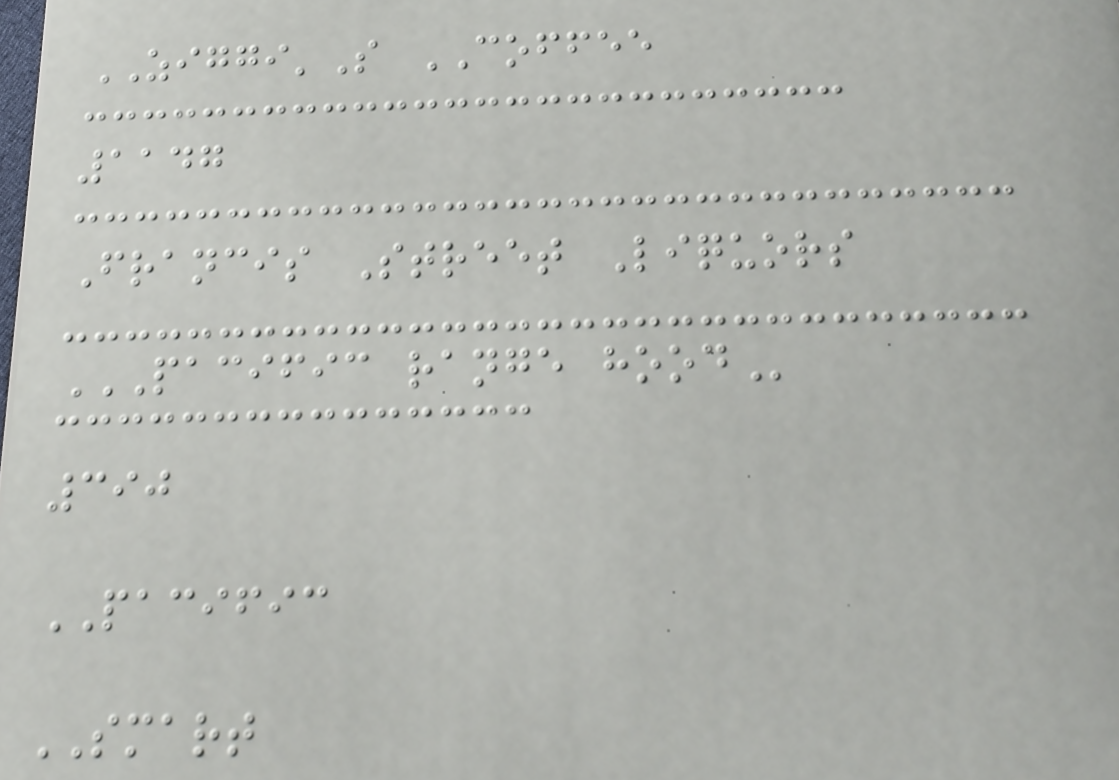ZIGGI'S COFFEE
1147
Francis Street Liquors
PACIFIC RANGE HOOD
390
PACIFIC
SMART
